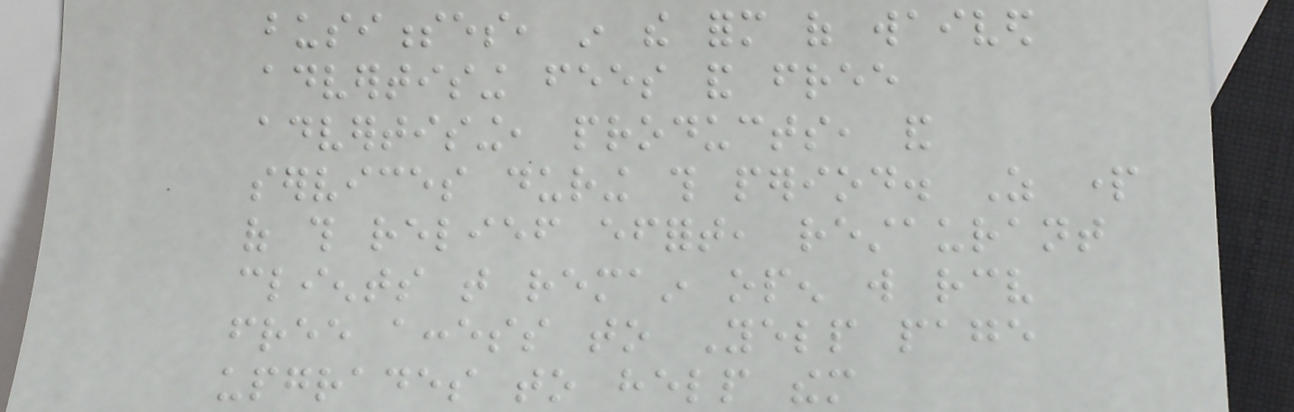businesses, in the form of waived
advertising fees and free
advertising, products, and
services during this period. As part
of this relief effort, restaurant
clients that remain open will receive
free access to Yelp page
upgrades to help them
